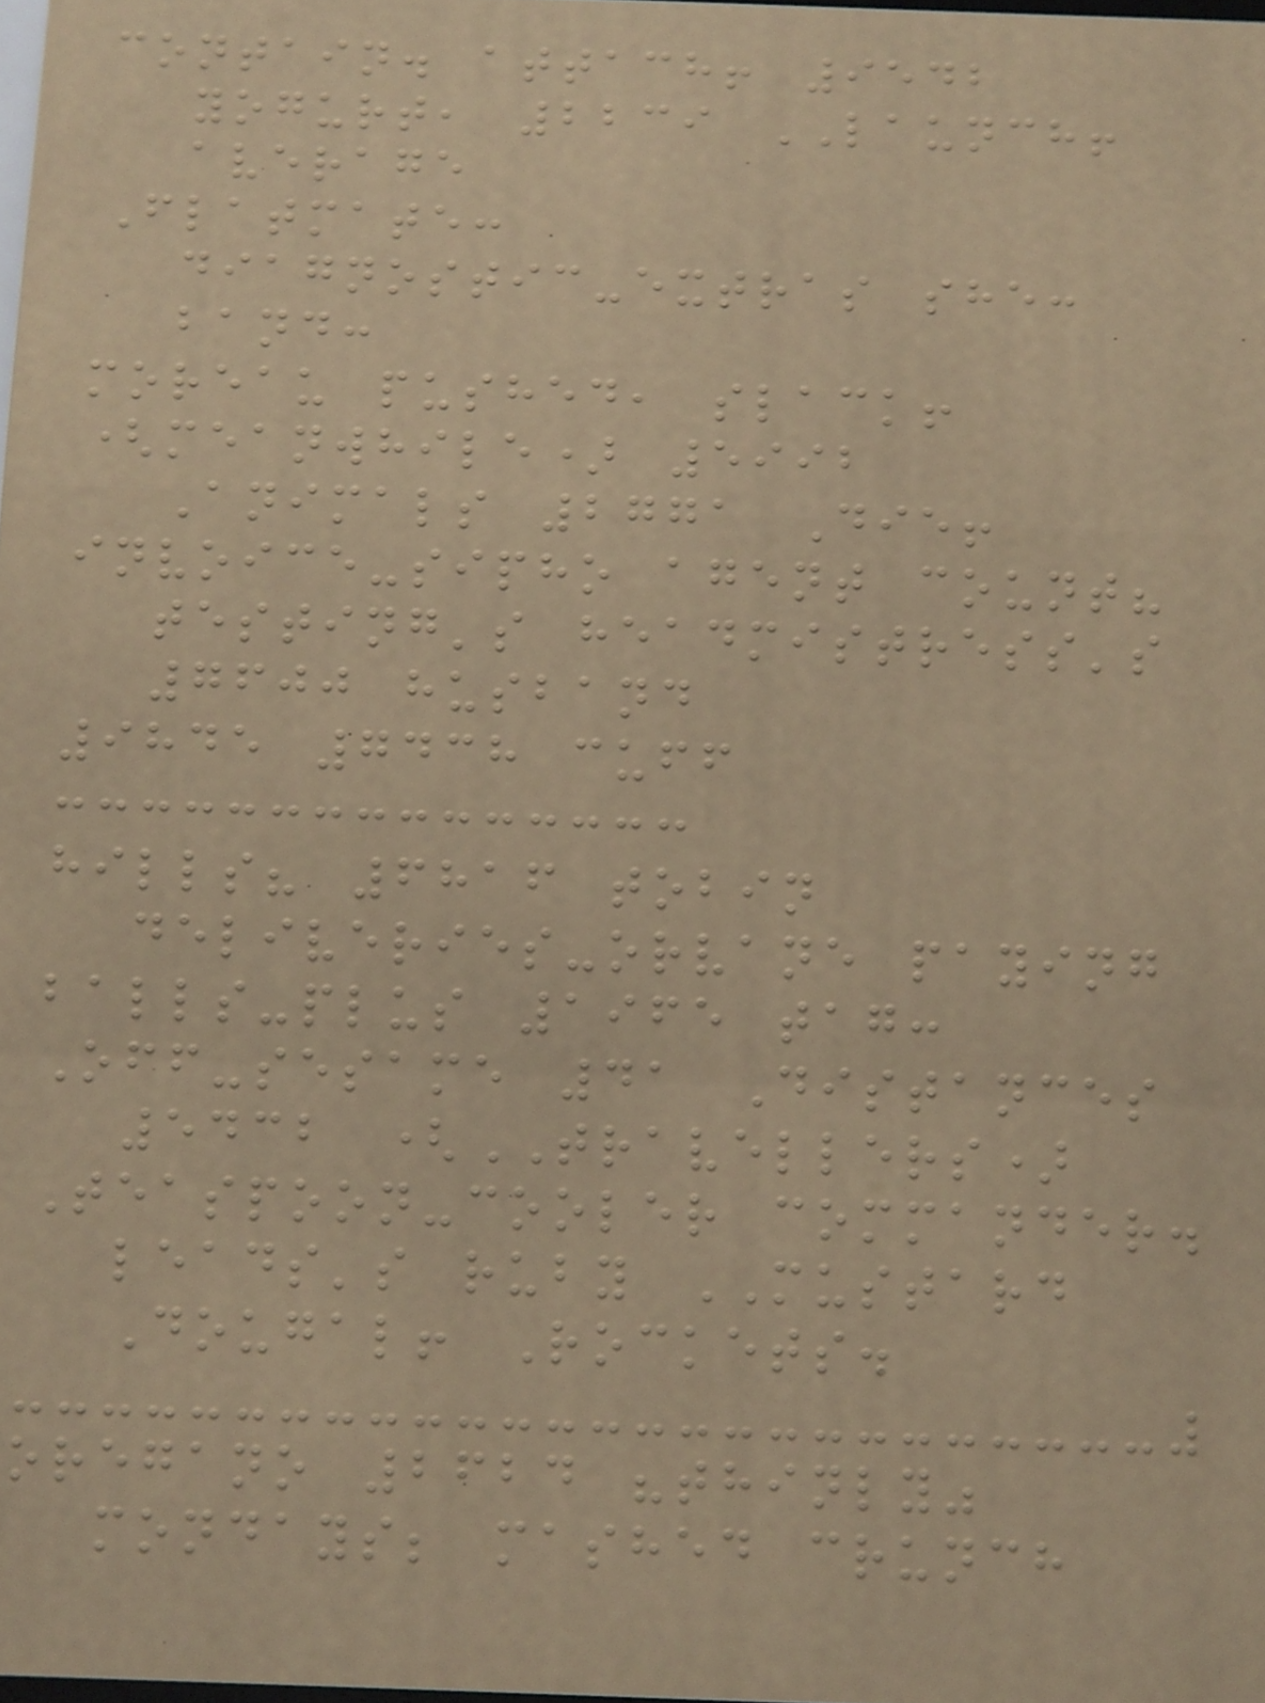contain. attach! 9542
yogurt, 2239 LAUNCH!
average
Flatmate:
diagnostic-extras she:
band:
moreau pushed, slack!
(meanwhile) 5992
Animals 2771 Die!
invoice-sipho agent count?
testing's headmistress's
7600 husband
9845 7438 cuff
hills? 6816 tobin
deliveries-orvane paying
balls-plus 1965 tag:
Off-sesame 41 Distances
5432 (TRAVELLERS)
Teaspoon-cooler commander.
leads's ruby MUSTARD
Dougal! Rockets.
oregano 2624 "thinly"
mondays; mashed crunch
